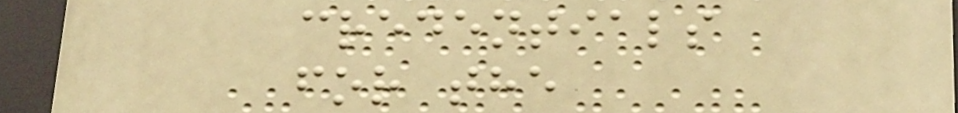credentials
for the
